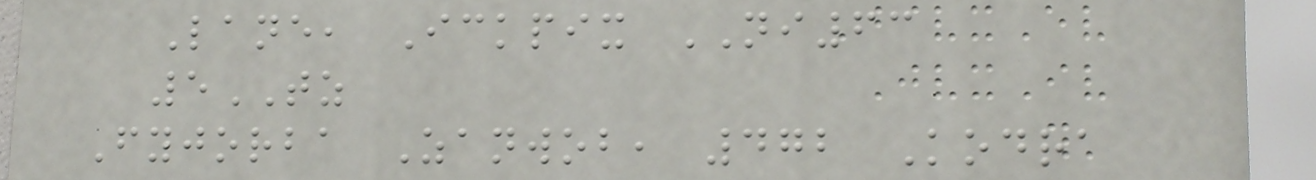Lane, Ickpix NI63
5TZ
Fyjorba Zanwob, 472 Kodra
